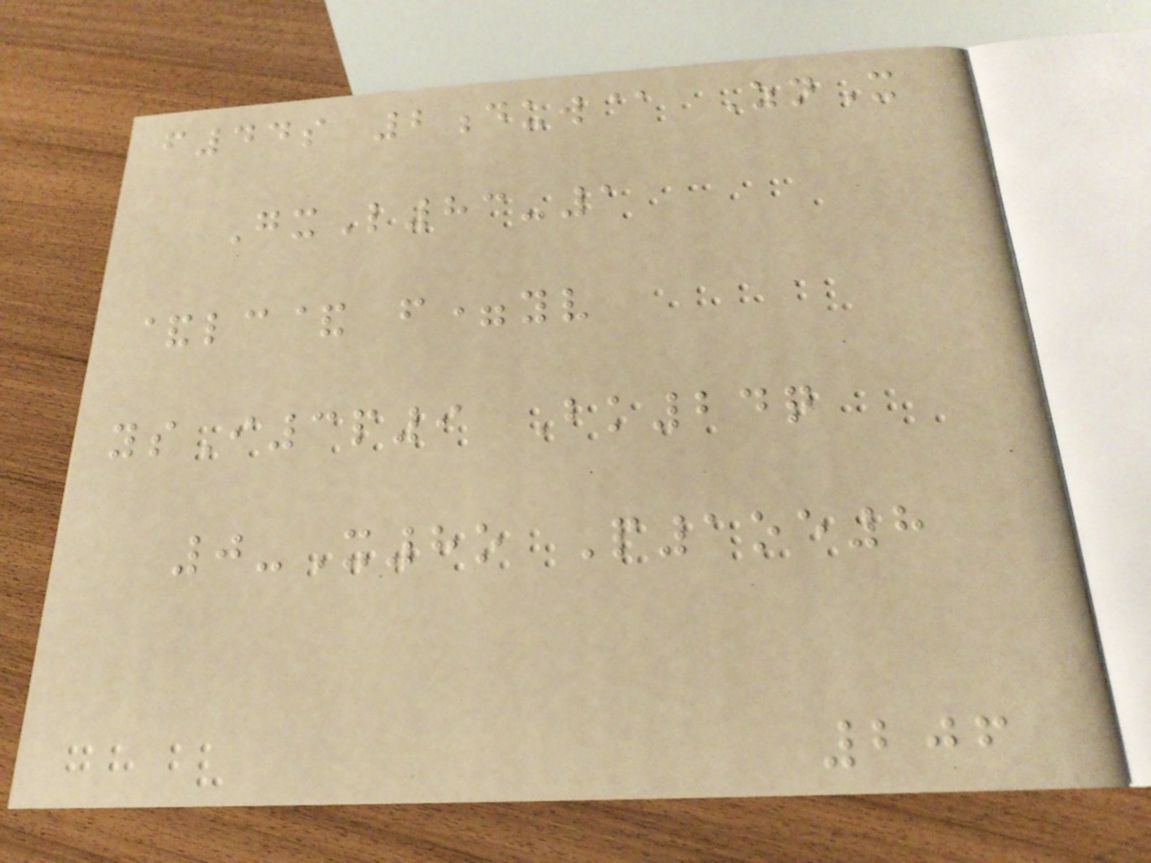f44s 2duw@ ZnX
GxL83-1
&lc& f=yv
ysI3p9 Bk24q
0-X8o P1oe8
206
